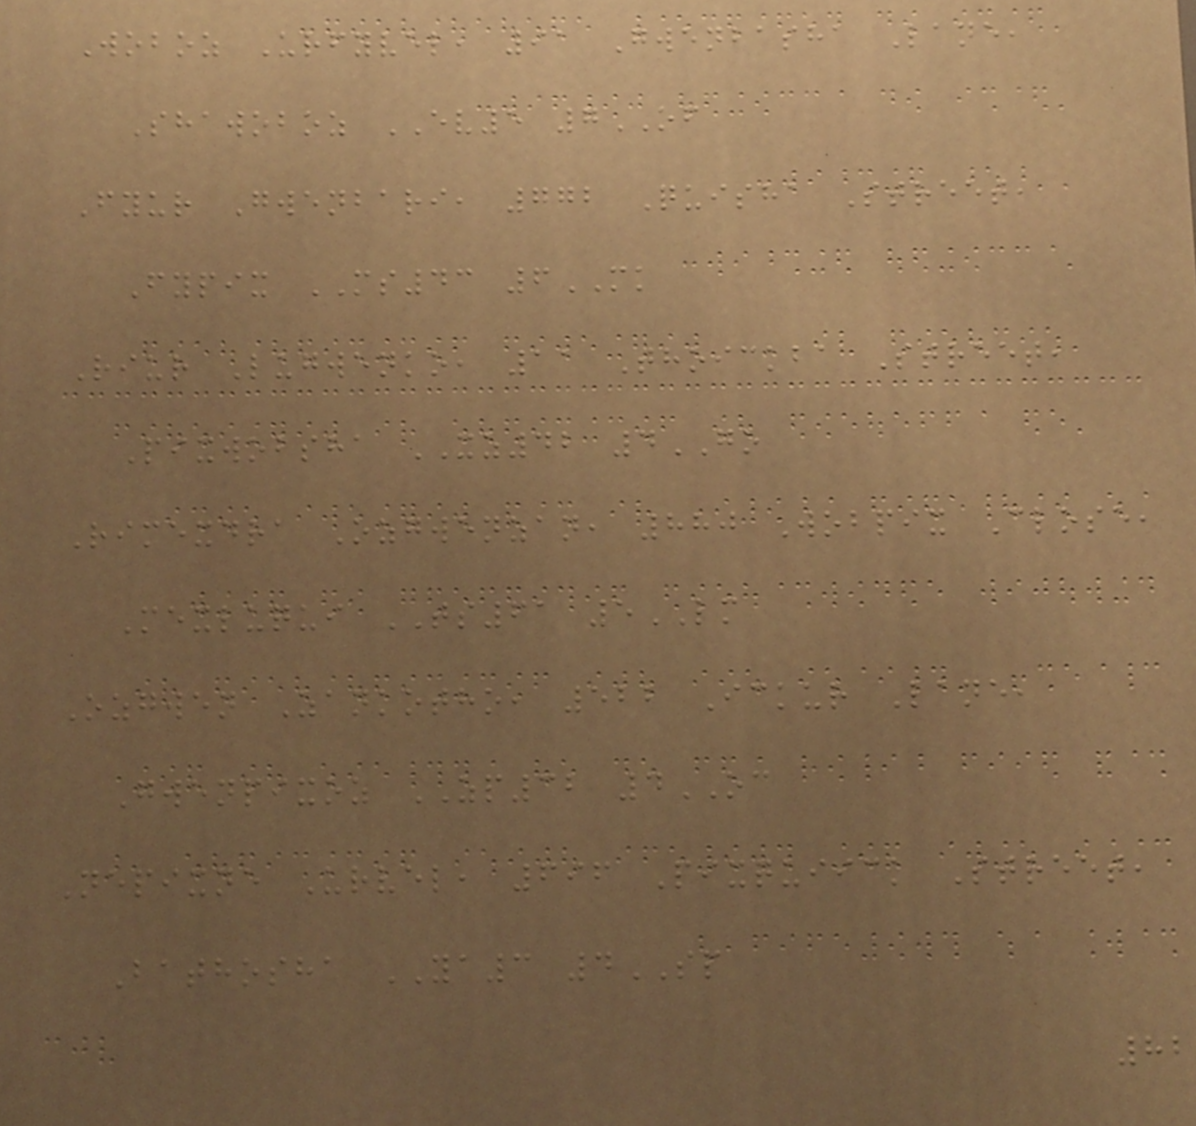Woboz Urfyvel, 91 Gwenbasha Lane,
Shawoboz EV5 7OF
Fyur Gwenbari, 772 Quisha Street,
Fypix MS43 6MK
Riur Lugwenko, 11 Thoickba Street,
Pixwobsha XZ42 4GO
Rimexdra Ozgwenzan, 880 Wobpix Close,
Mexluqui TS61 5LM
Ozgwen Zankotho, 522 Ickur Lane,
Gwenpixoz ZP32 4OC
Nepixne Urvel, 696 Pixquiick Street,
Bathosha YA3 4SP
82
